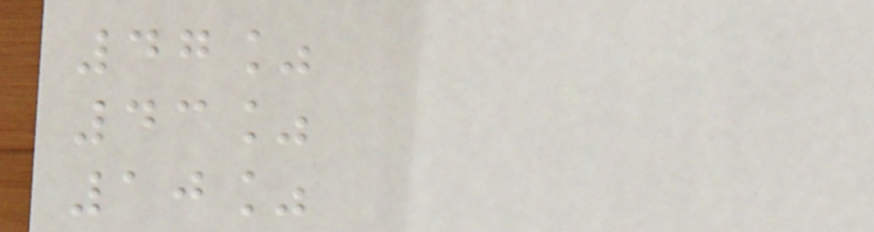47%
43%
10%
